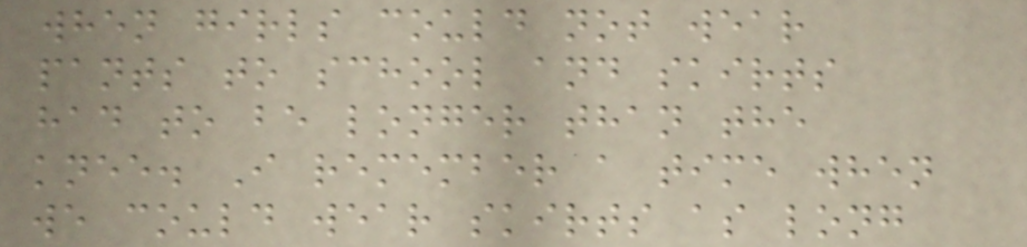when girls could not wear
pants to school and skirts
had to be longer than the
knee. I remember a time when
we could wear skirts as long
